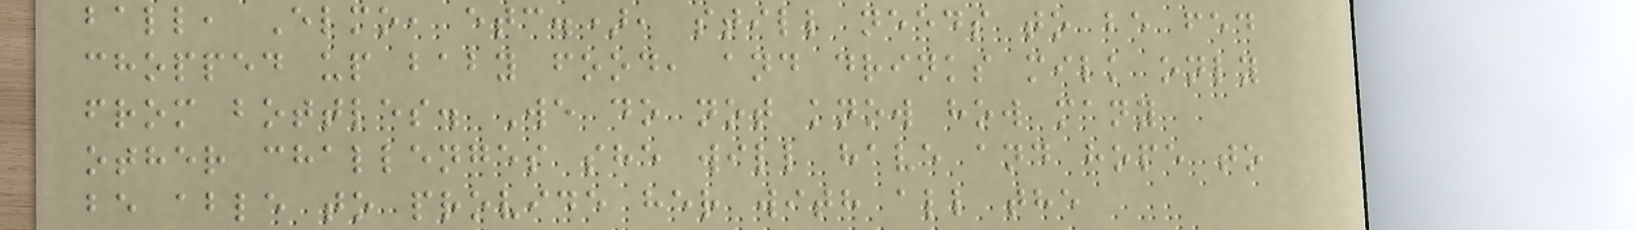ball, Elmo, etc.), still needs to be fed
chopped up baby food, and drinks milk only
from bottles. We do not know how many
other challenges she will have and hope to
be able to provide her with all the
